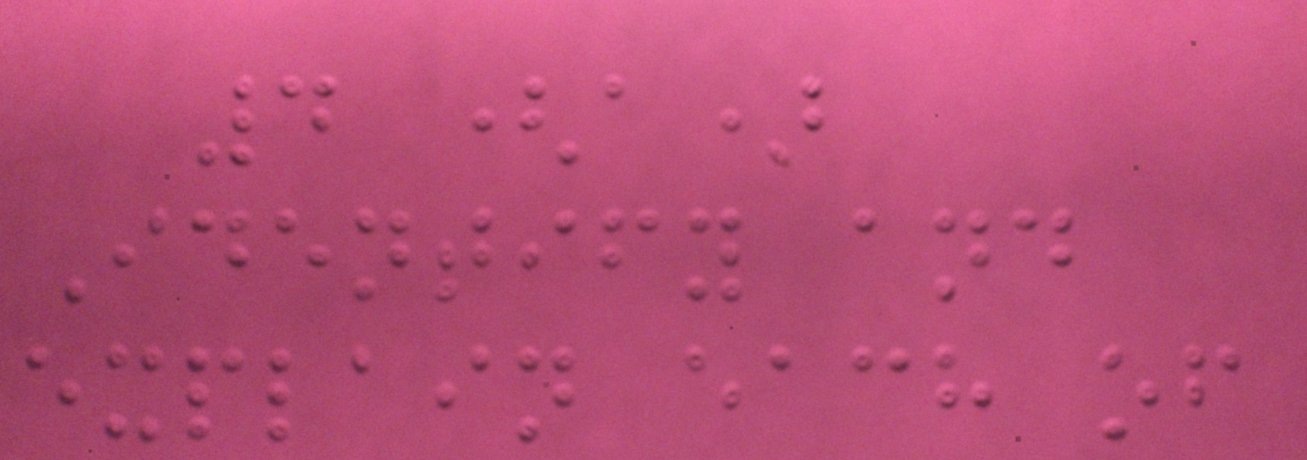4 (a)
Identify and
explain each of
